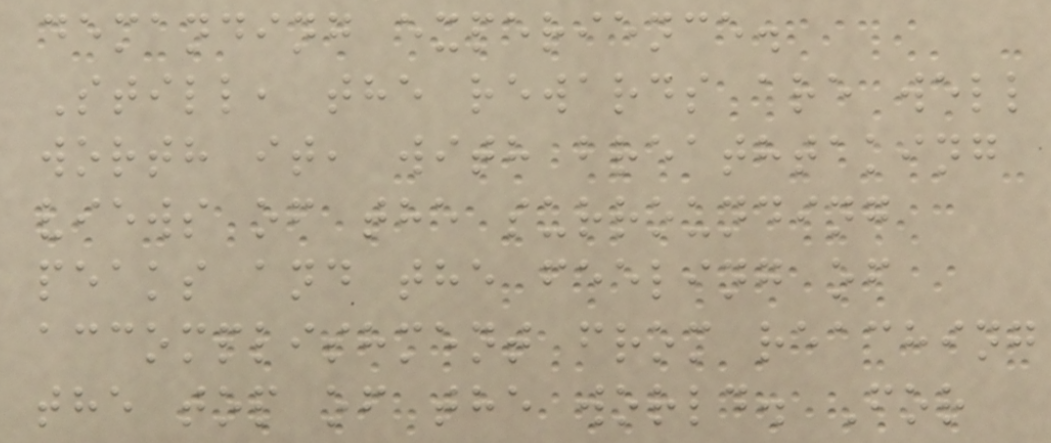demanding experience.
Still, the rewards are well
worth it, with breathtaking
views of the surrounding
peaks and the feeling of
accomplishment from reaching
the top of the world. For
